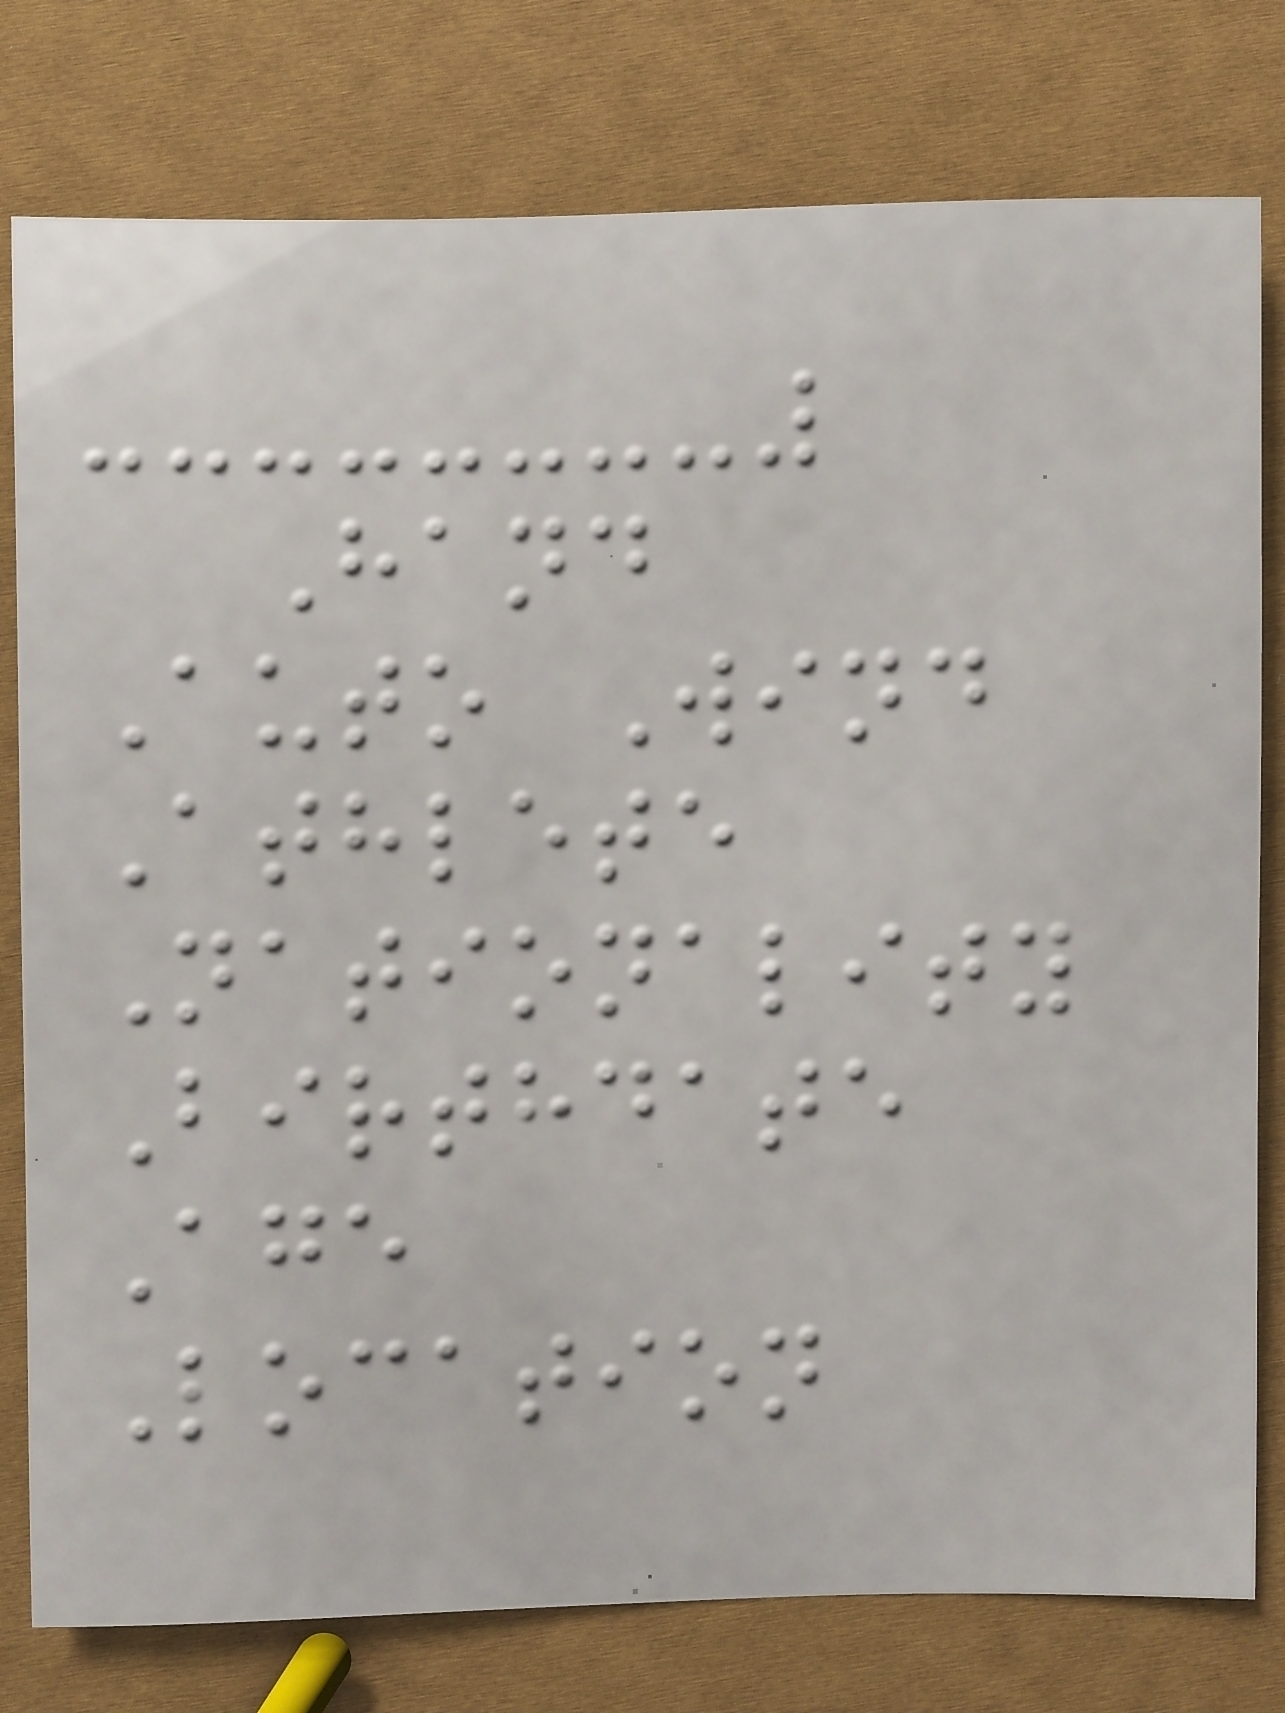Hand
Auto Wind
Athlete
Nationality
Birthdate
Age
Location
